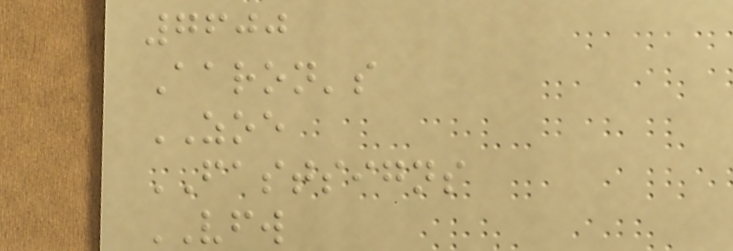7600
Aaron's
ZOE
FASTSIGNS
VFW
